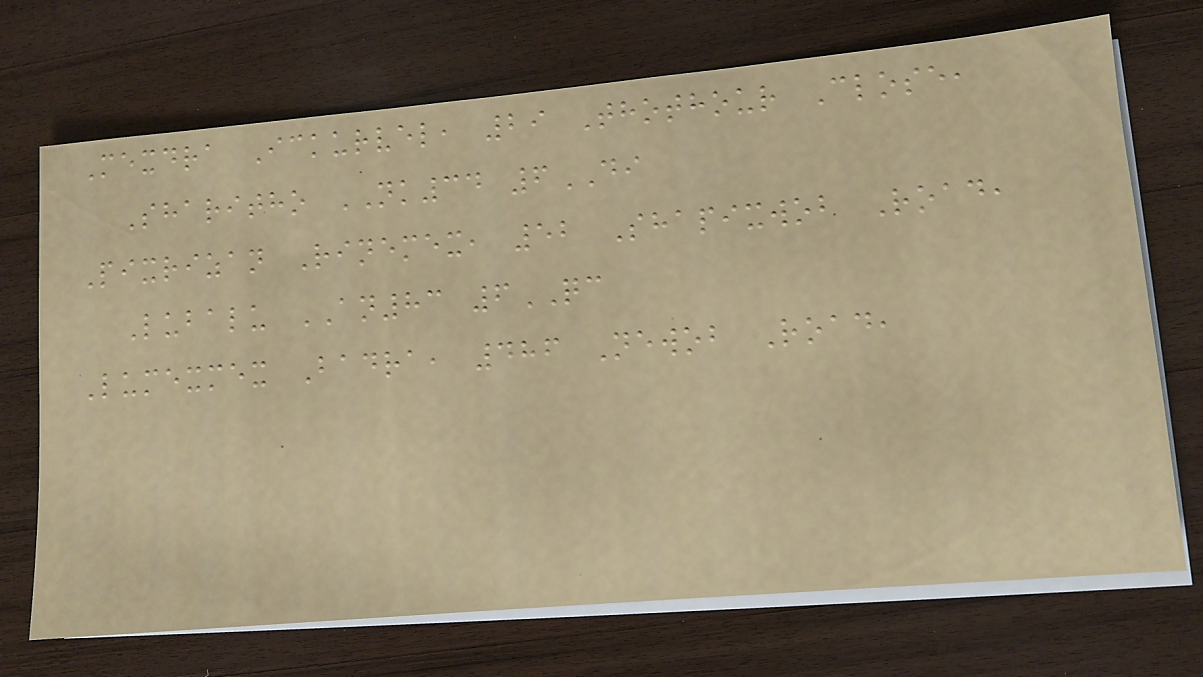Mexdra Ickurvel, 29 Thothour Close,
Sharitho NK34 6DI
Pixrizan Rinemex, 52 Shapixwob Road,
Lubalu AN83 6QC
Lumexmex Badra, 486 Newob Road,
